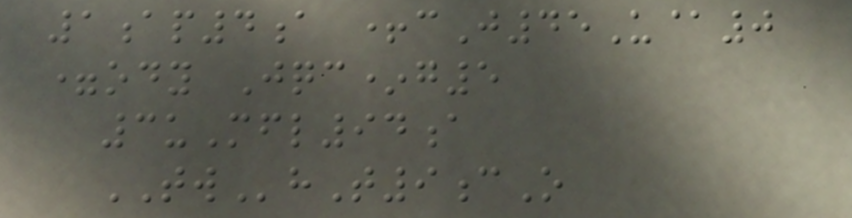1ap4a +cJ45U@0
=ody Jqc*g5
3uMfl94a
TWhT9cO
